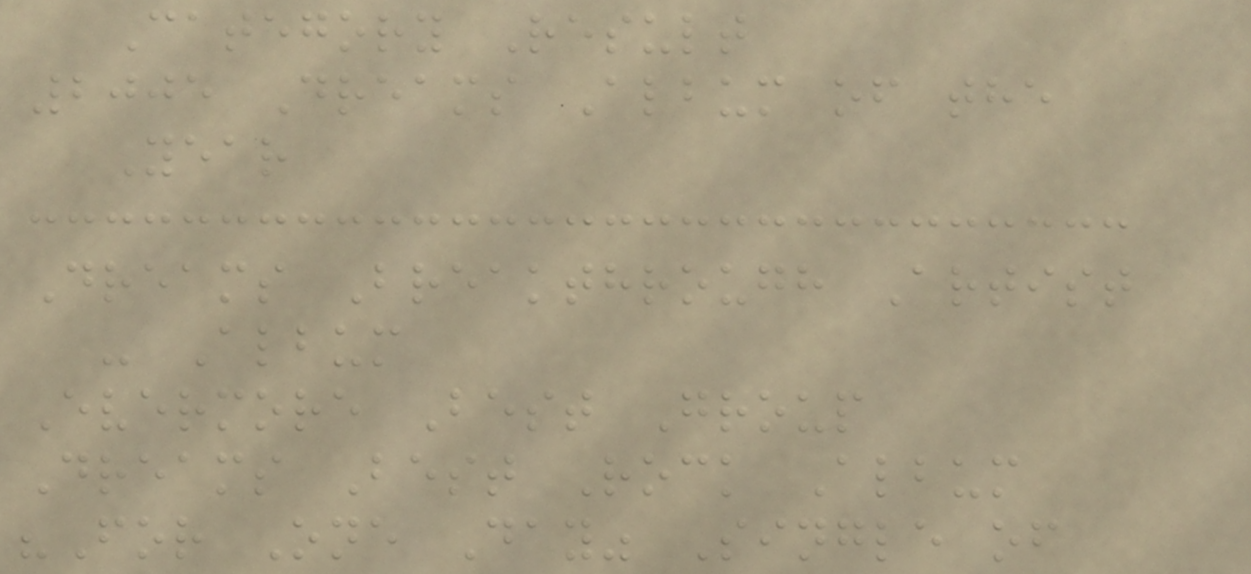Category Result
2005 Dreams Album of the
Year
Dreams Breakthrough Artist
- Album
Evermore Best Group
Dreams Best Rock Album
"For One Day" Single of
